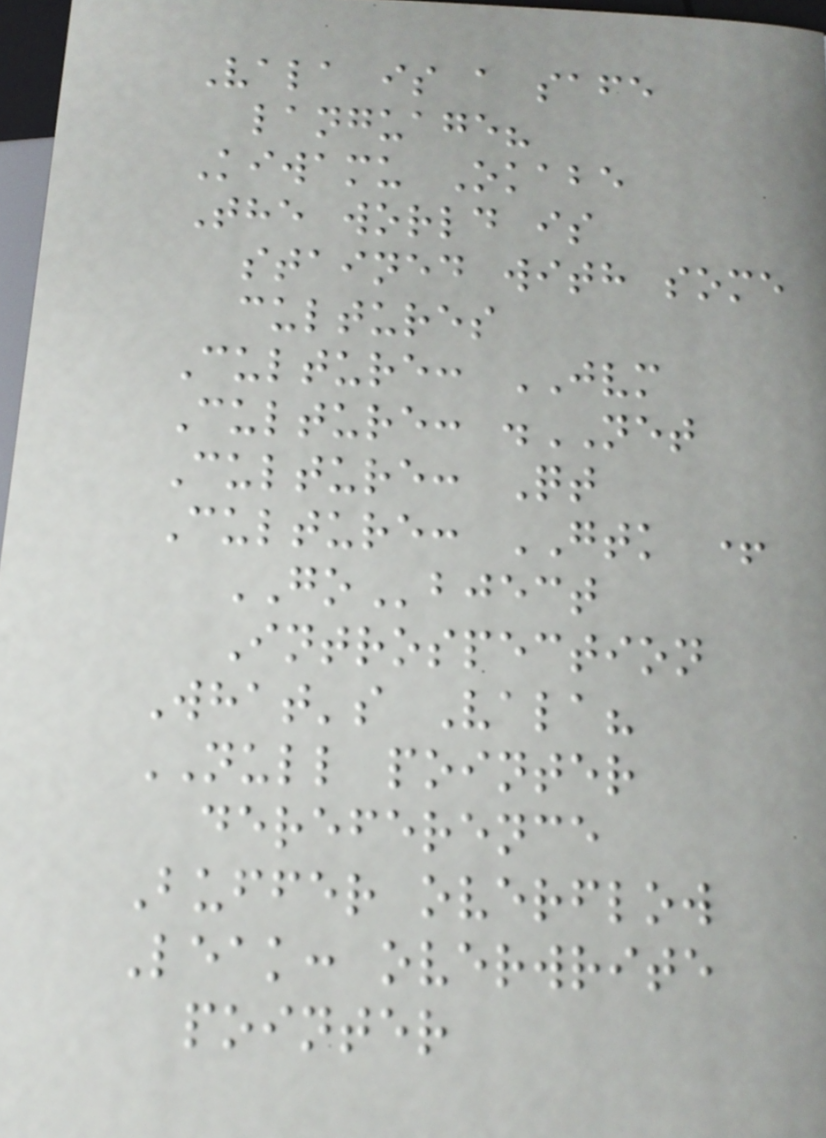Vala is a safe
language?
Kiwamu Okabe
The world is
stained with some
cultures
Culture: JVM
Culture: .NET
Culture: Qt
Culture: GTK +
GObject
Introspection
What's Vala?
NULL pointer
dereference
Buffer overflow
Leak: overwrite
pointer
